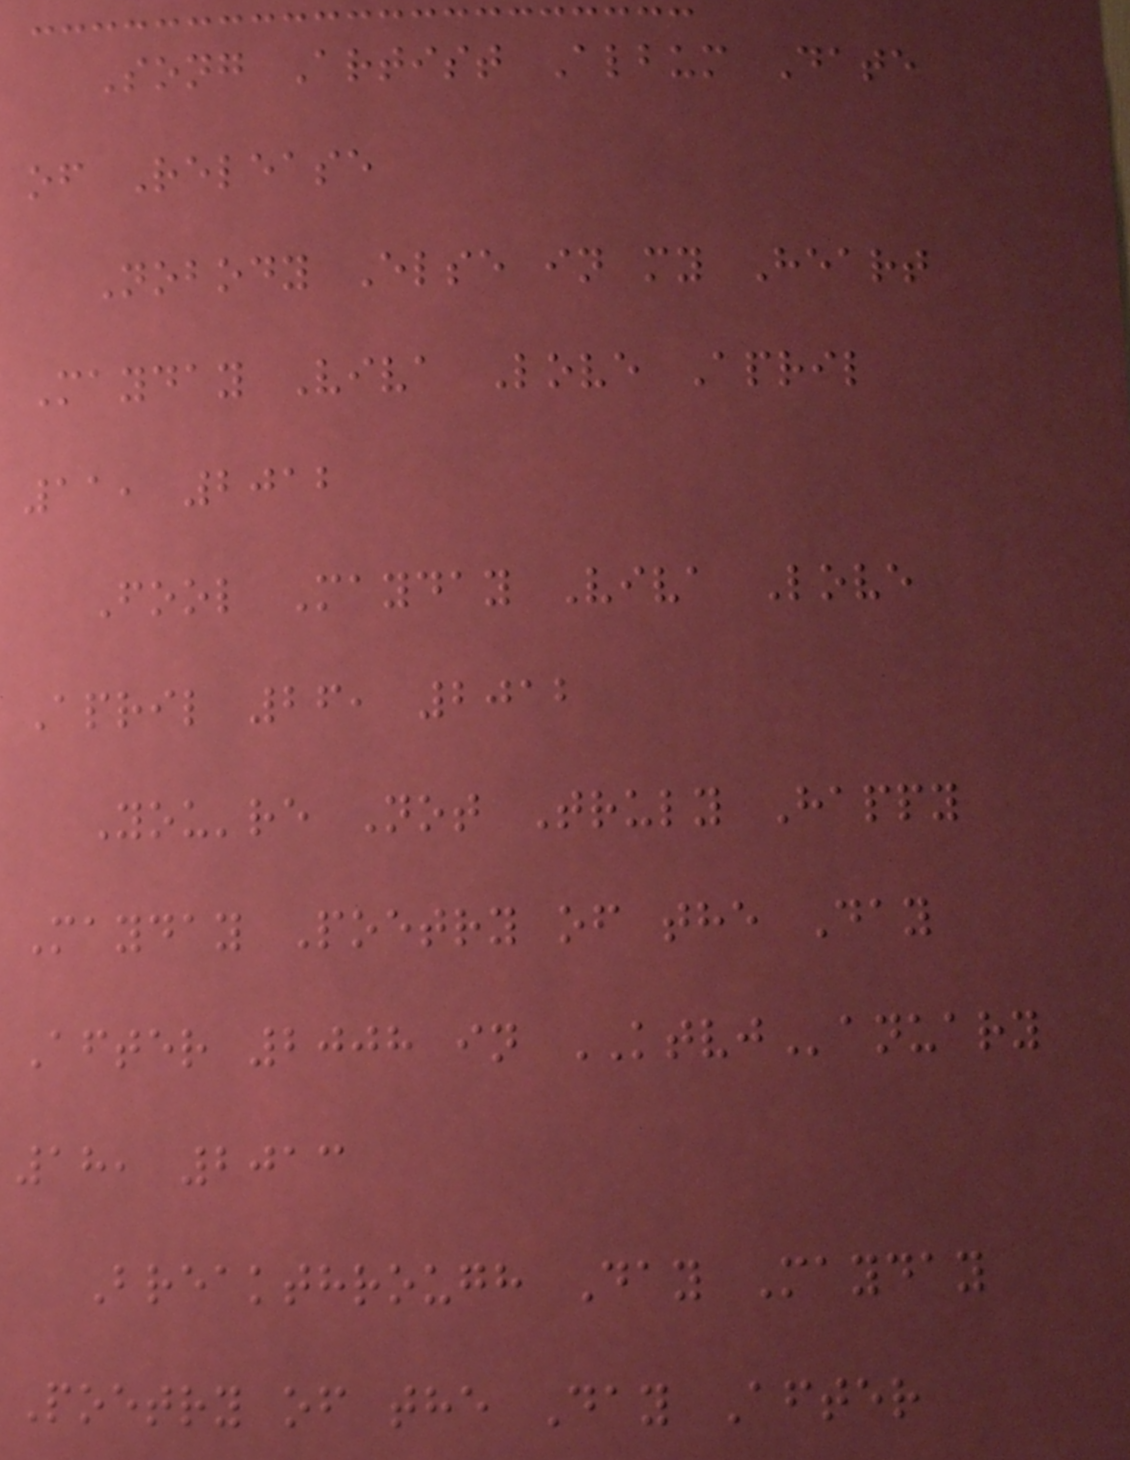Song Artist Album Date
of Release
Nobody Else in my Heart
Mayday Viva Love April
11, 2012
Fool Mayday Viva Love
April 26, 2012
You're Not Truly Happy
Mayday Poetry of the Day
After 2008 in KTVJanuary
18, 2013
Breakthrough Day Mayday
Poetry of the Day After
